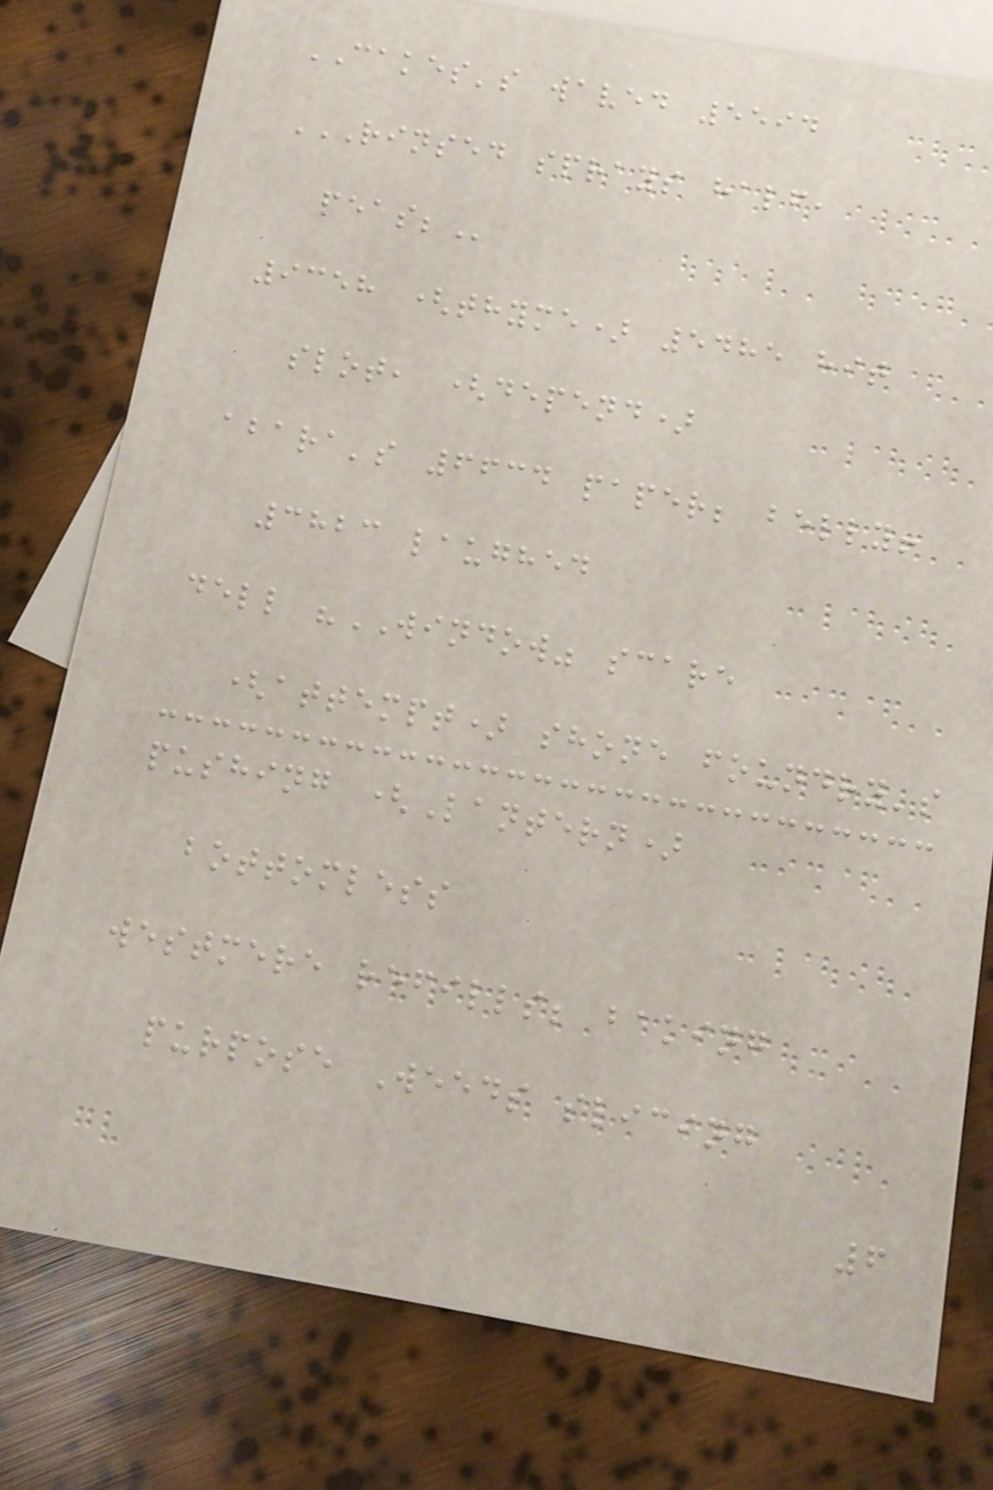CAKES's waved 5594
RINSED SPRAYS HALF,
PEAS;
9358 (thyme) 5485 hit
slot, (depend)
abara's 6634 paper; belly!
3823 laughed
dell "WINDOW" scare
(attempt) shone foundry's
pushing (Lantern)
bottomless
westmere refills; baking
purpose Weeds slicing
6
